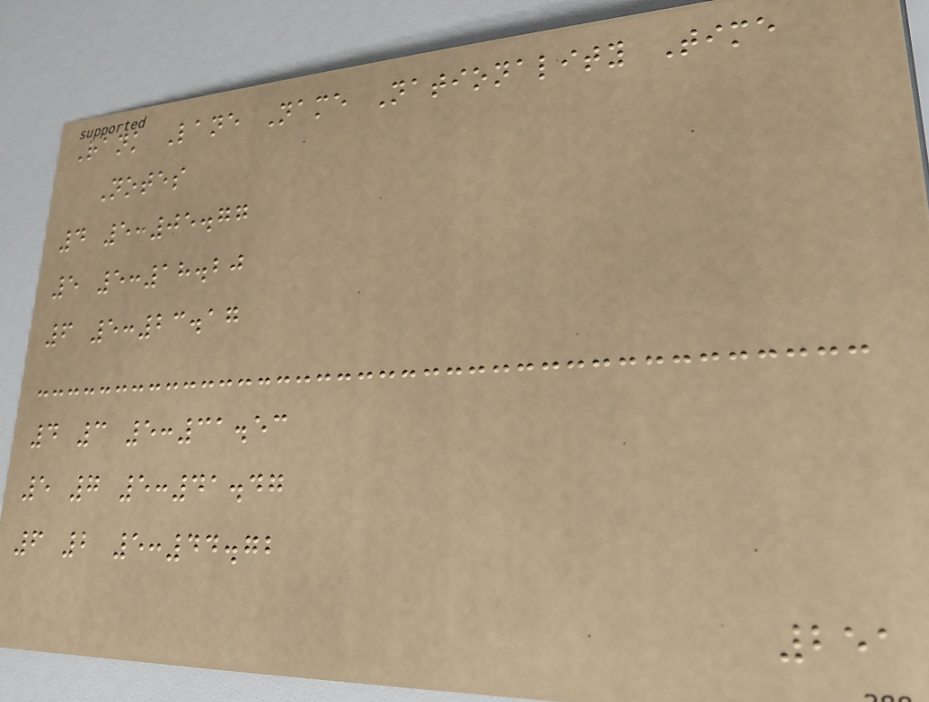Rank Lane Name Nationality Time
Notes
4 5:05.77
5 5:18.20
6 5:23.17
4 3 5:31.53
5 7 5:41.47
6 2 5:44.72
251
